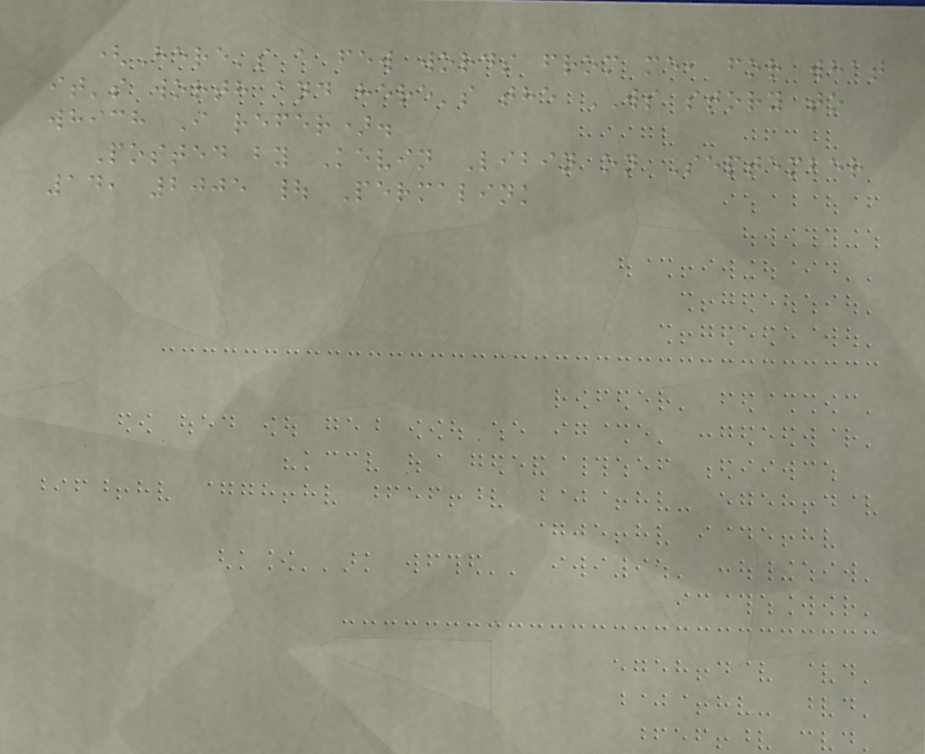(Here's a few words from me, for what
it's worth and here's the WS story to
which I refer).
Posted by Kevin Libin on September
14, 2005 | Permalink
